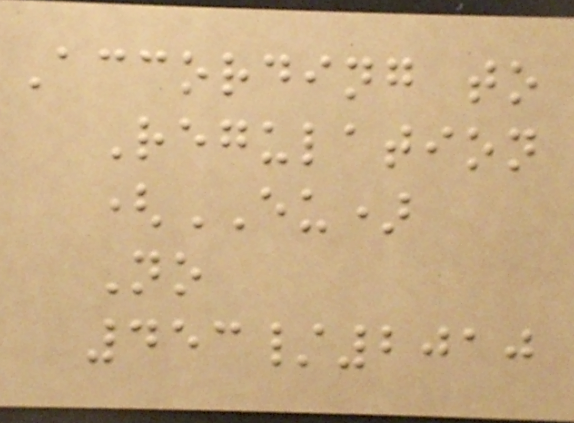According to
Regulation
(EU)
No
453/2010
